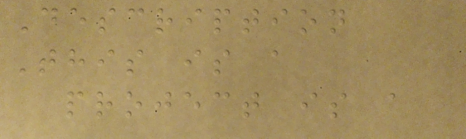Description
This is a
project is a
